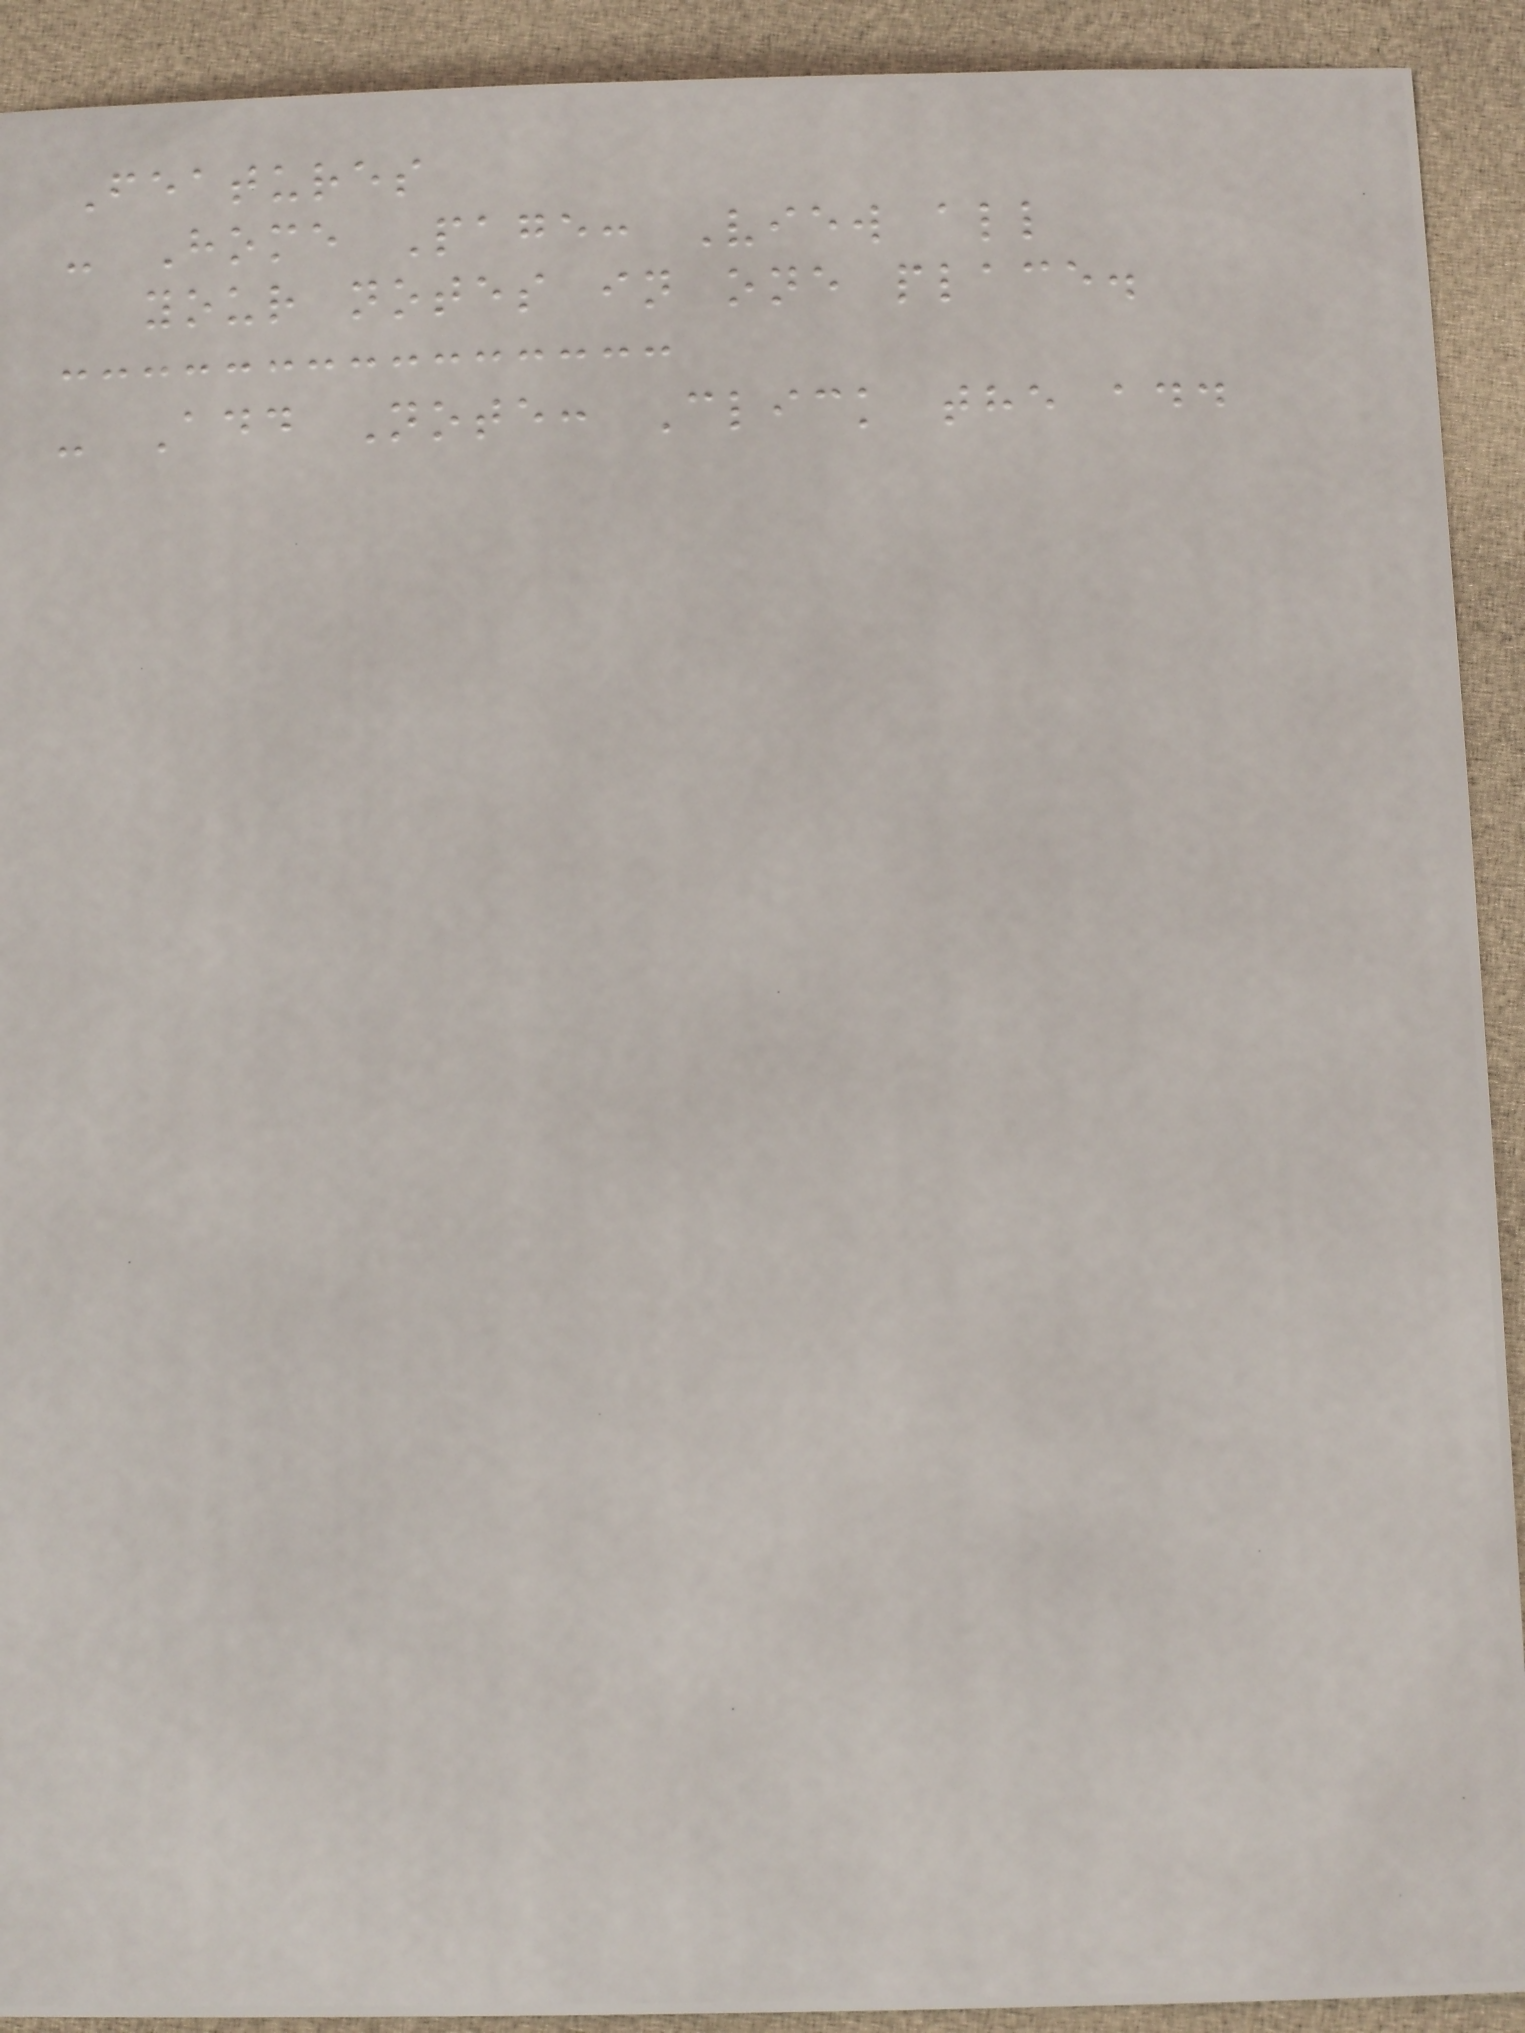Features
- Home Page: View all
your notes in one place.
- Add Note: Click the add
